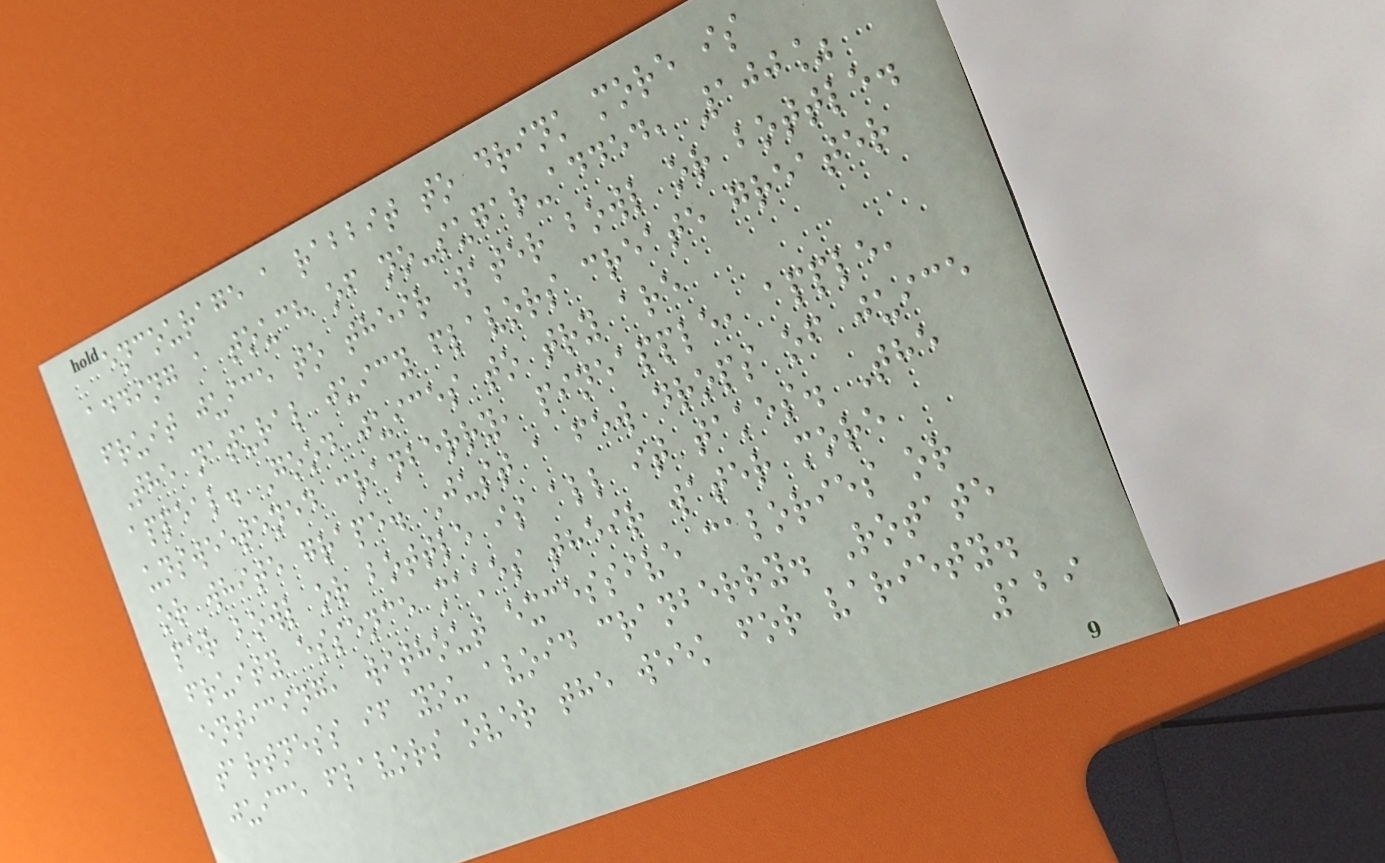encourage a rabbit to drink more is
adding a touch of no-sugar-added, 100%
fruit juice to their water bowl or bottle.
The natural juicy flavors create greater
appeal. Good juices to try are
unsweetened cranberry, pineapple, apple,
or white grape. Just a few drops of juice
per bowl or bottle is all it takes. The
fruity essence makes their water more
enticing, without excessive calories or
tartness if you avoid cranberry. Rotate
juice flavors over the week for variety.
129
